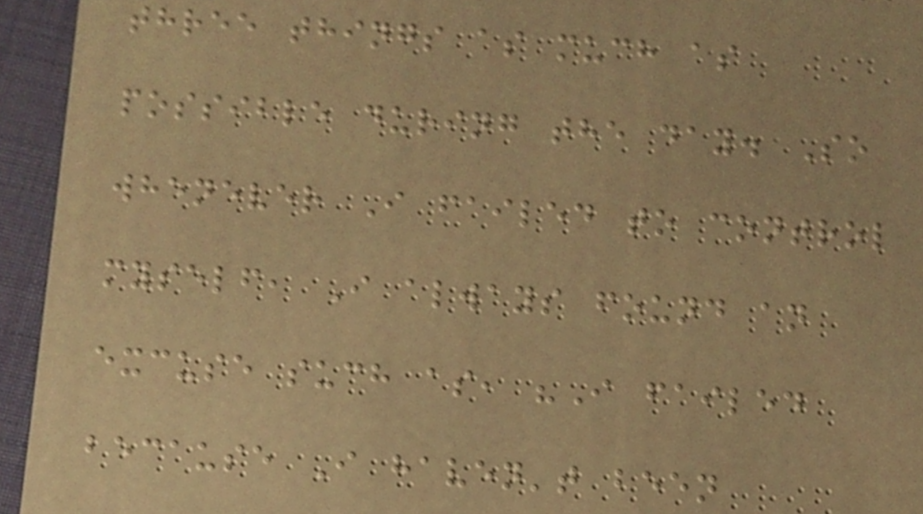three things as much as
possible during the day. So
whenever I failed to control
myself, I always found an
excuse such as, "I failed
because I haven't been
